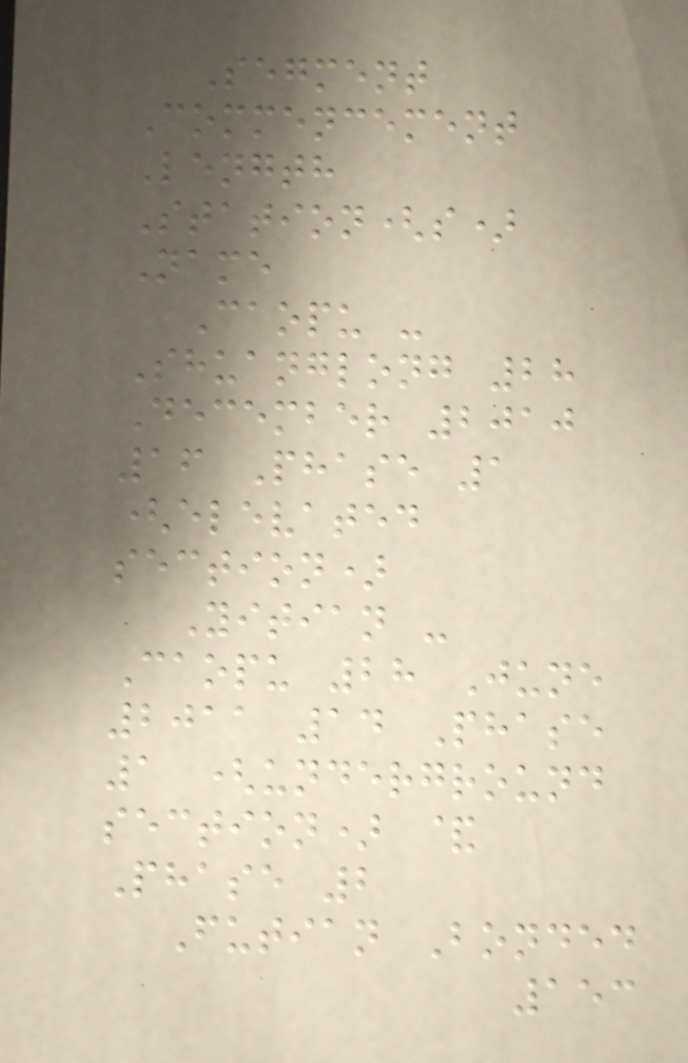Segment
Commencement
Length
Station(s)
Name
Caopu -
Shuanglong 28
December 2010
16 Phase 1
(elevated
section)
Yitian -
Caopu 28 June
2011 14 Phase
1 (underground
section) &
Phase 2
Futian Bonded
153
